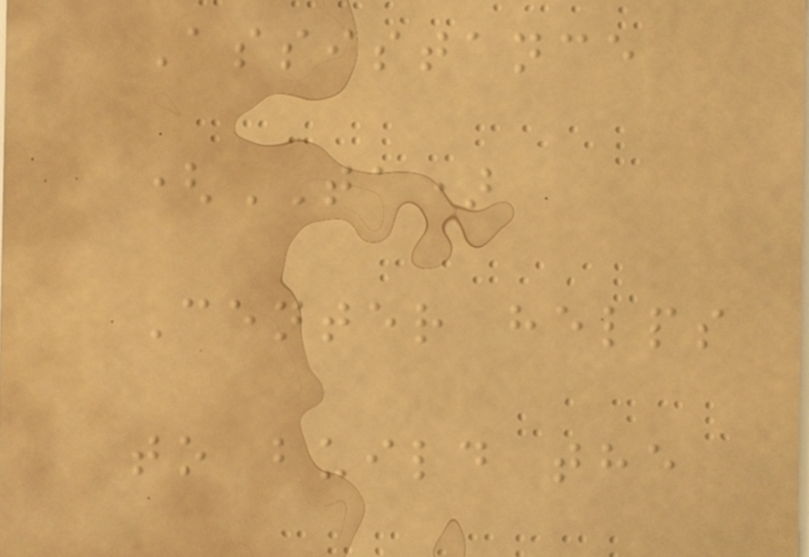Assistance
(TA)
Center helps
to build the
